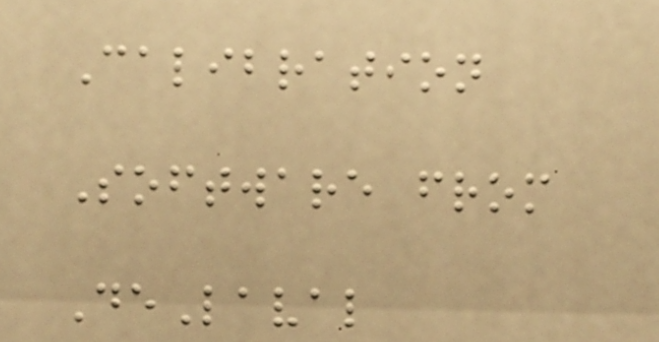Calibration
Software from
DeLaval
